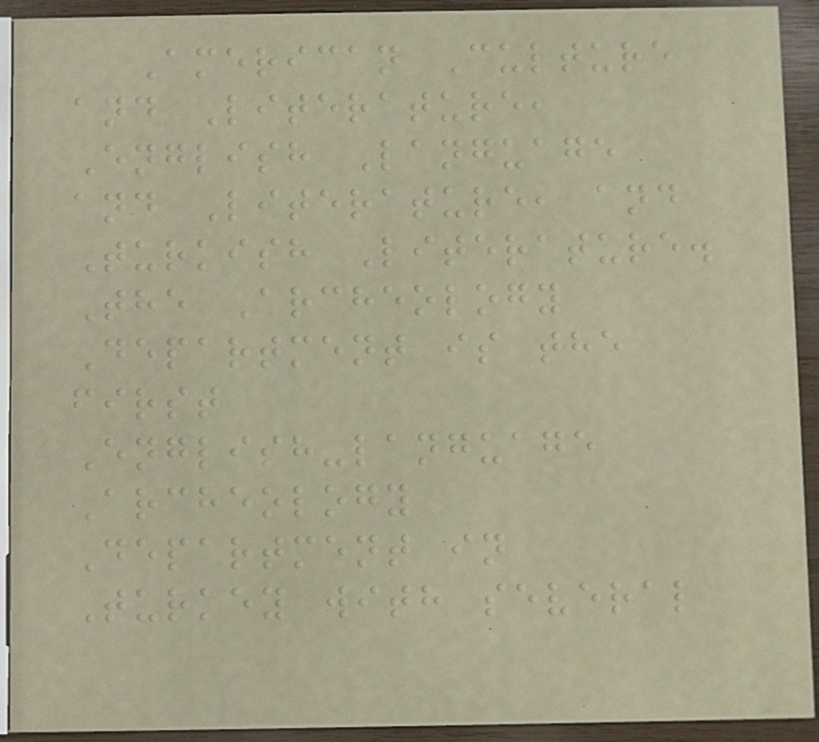American Culture
and Literature,
English Language
and Literature, and
Turkish Literature.
The Archeology
Department is the
first
English-language
Archeology
Department in
Turkey with several
